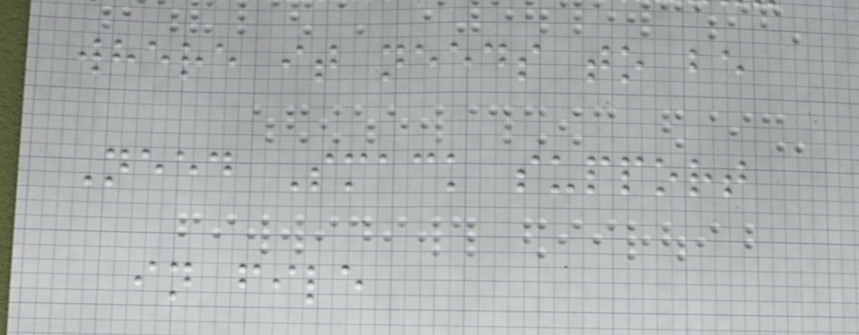where it needs to be
Need Smack support
in file
